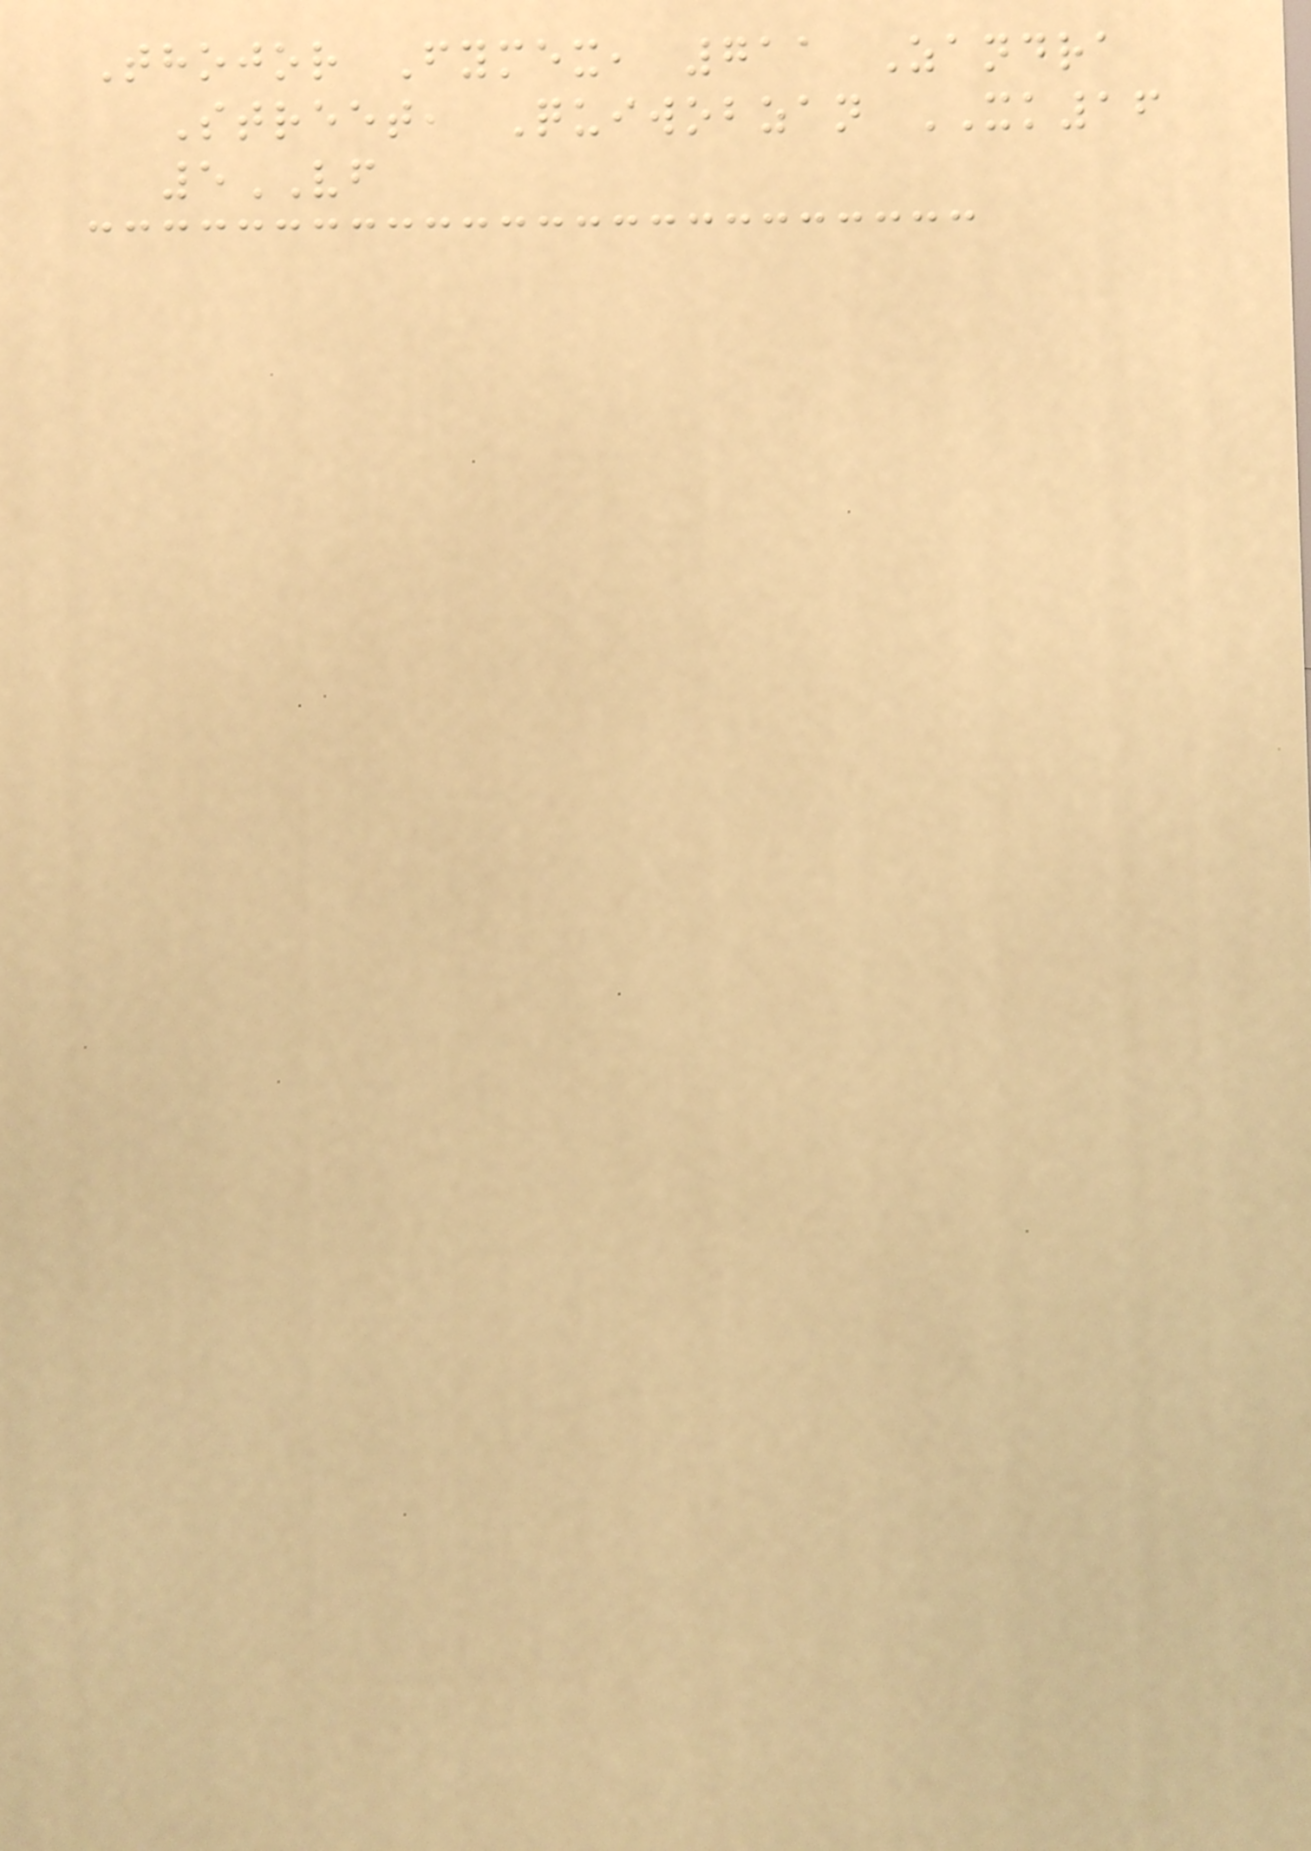Thojor Fymex, 711 Zandra
Street, Quiwobzan XK16
5VF
